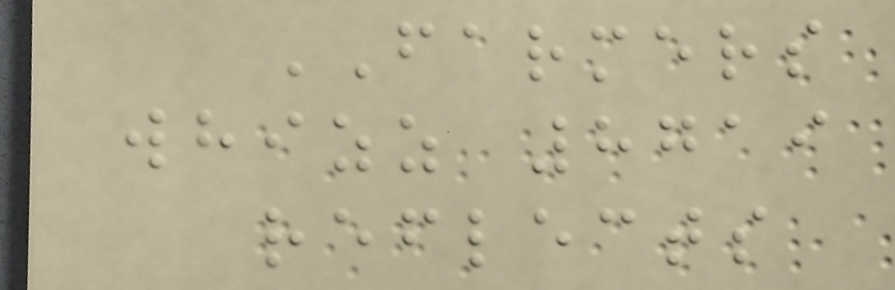FARMERS
whizz 8719
reflects
